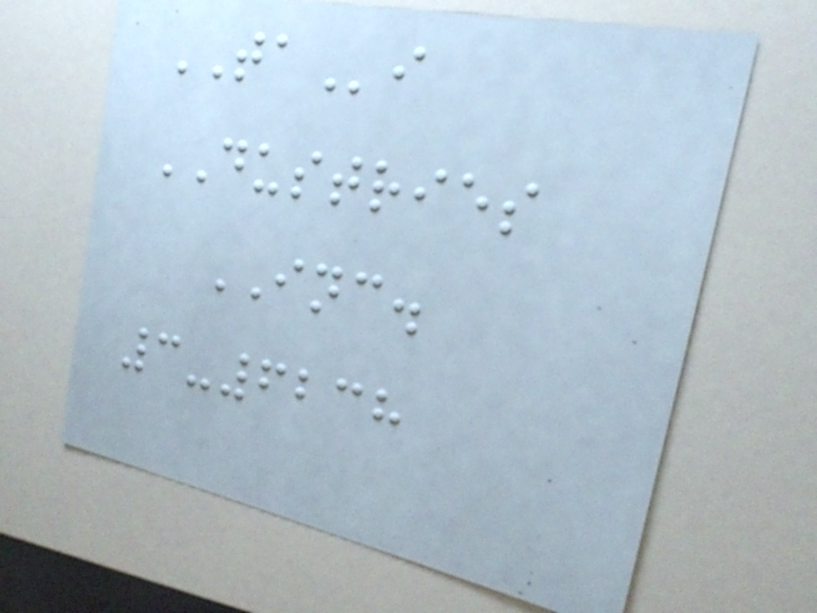TAi
DUSTRIES
INC.
3-6238
